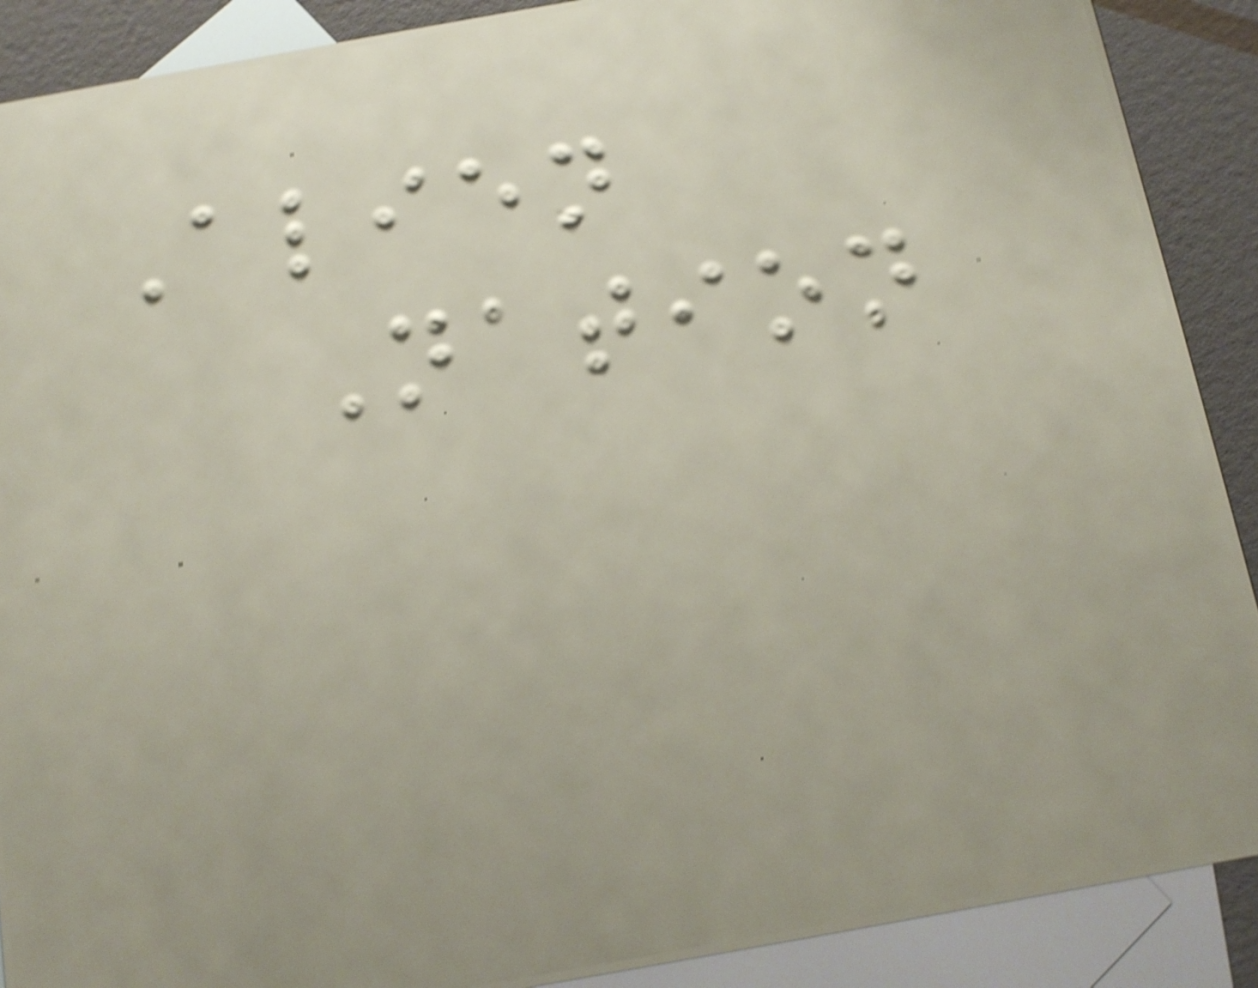Alien
Nation
